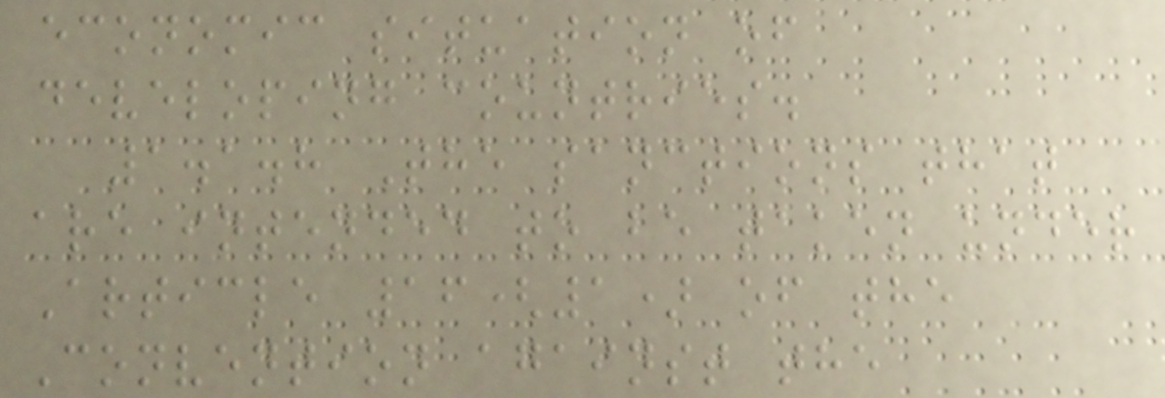economic situation of
developing countries.
1.1.8 The sanctions that
are intended to be taken under
Article 16(1) of the
Convention against the
